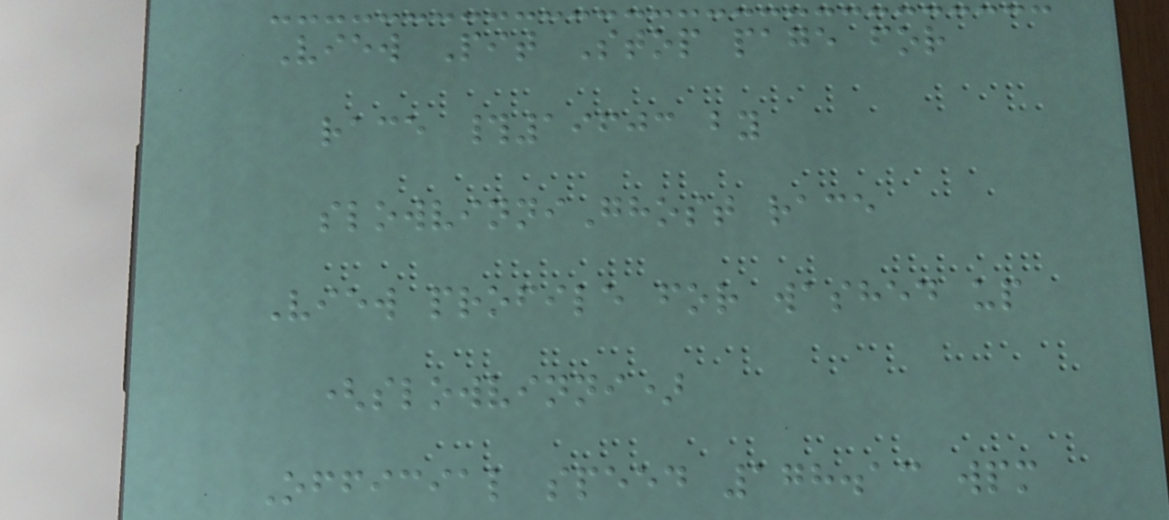View Pit Stop page for
race #19603 by
slowvinniGhost race
View profile for washed up
(slowvinni)
Official speed 178.13 wpm
